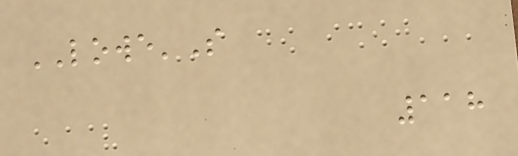LOWE'S
118
